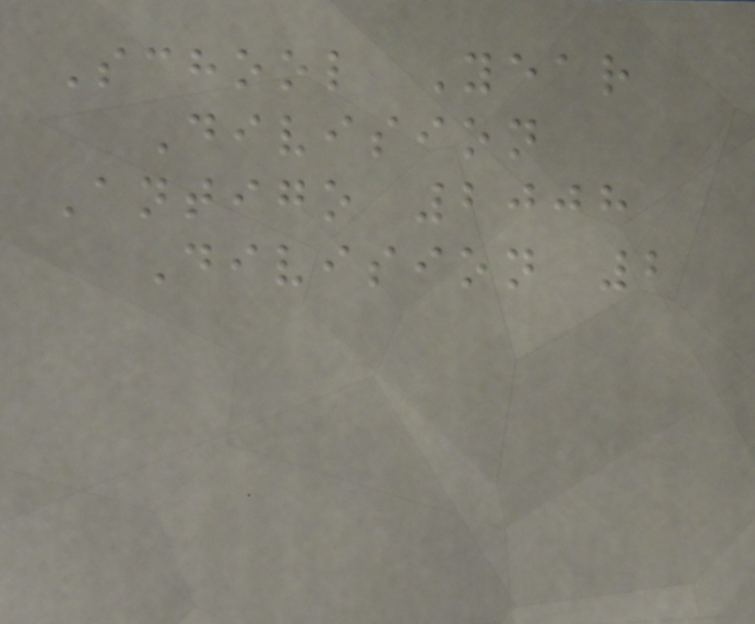School Year
Division
Antigo 2008
Division 2
